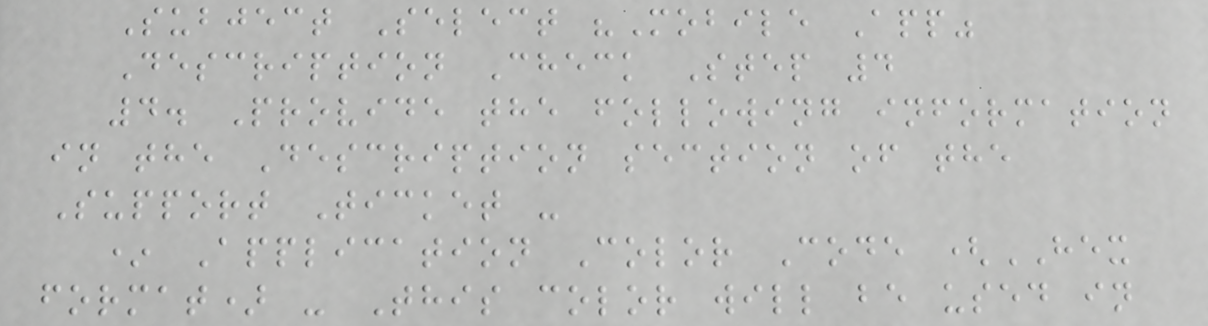Subject Select "Mobile App"
Description Check Step 4
4. Provide the following information
in the Description section of the
Support Ticket -
* Application Color Code (HEX
format) - This color will be used in
